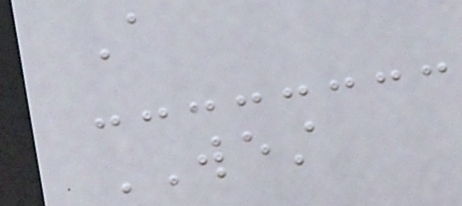A
WEST
